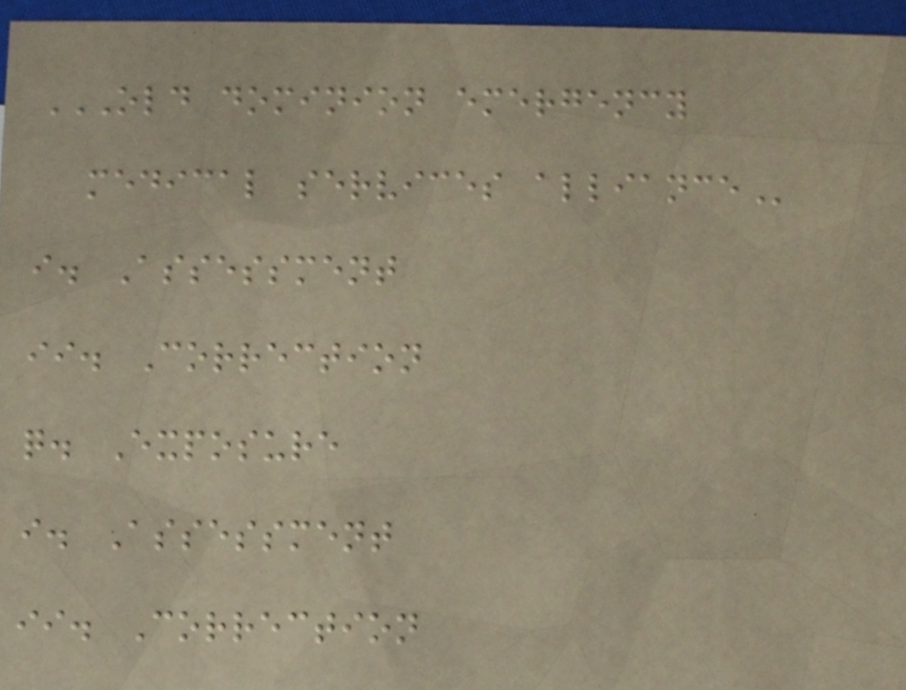OLD DOMINION EMERGENCY
MEDICAL SERVICES ALLIANCE
i. Assessment
ii. Correction
q. Exposure
i. Assessment
ii. Correction
